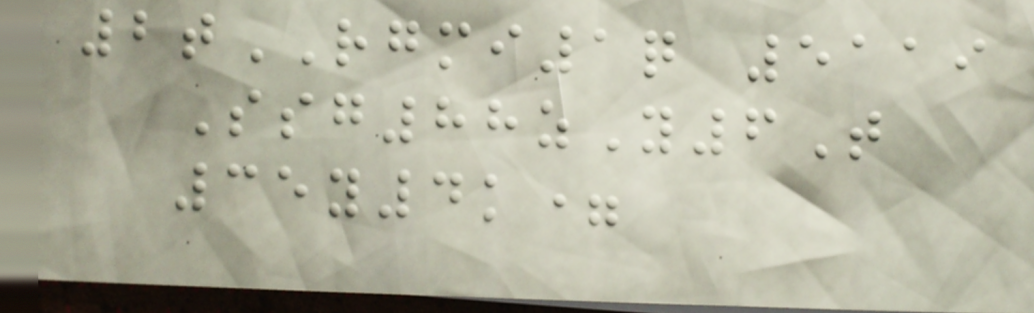2tRGMI1q 5119
Ssg88zY6T
35y4k=
